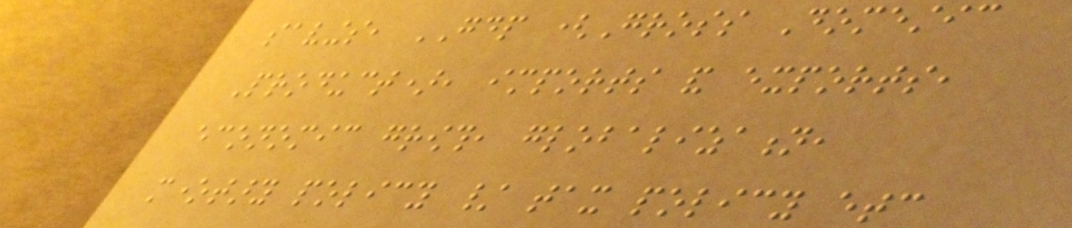savings, GDP (Gross Domestic
Product), imports and exports,
economic growth, globalization,
monetary policy / tax policy etc
